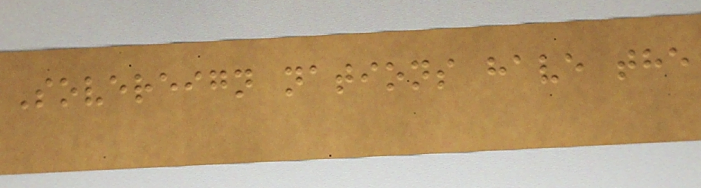Sovereign nations have the
